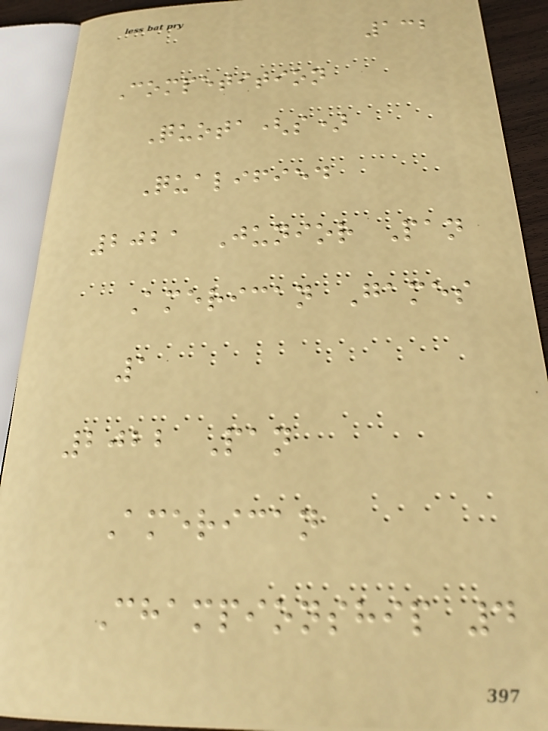132
Competition
Quota(s)
Qualified
2021 Junior Pan
American Games
1
2022 Pan
American
Championship 4
